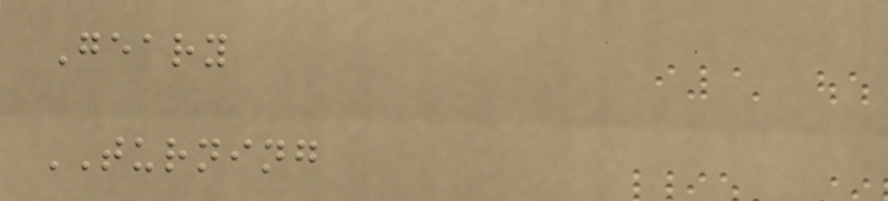Geary
TURNING
